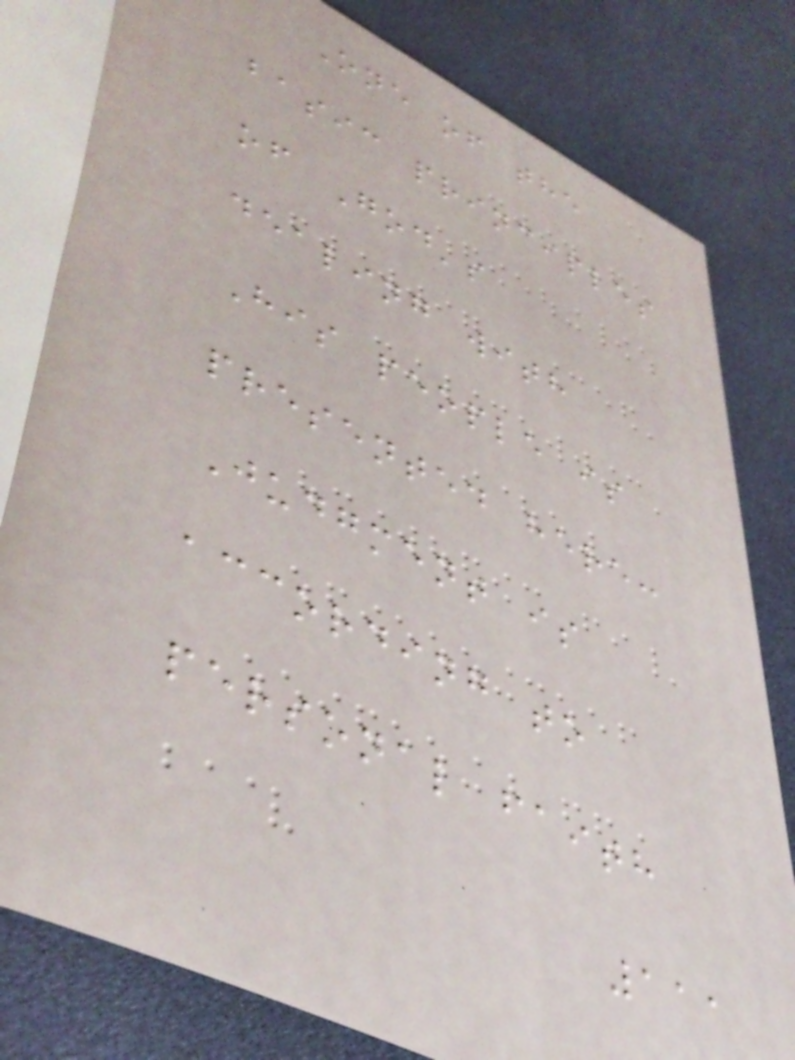One of the
basic principles
of God's
dealing with
His people is
presented here:
Judgment is
according to
personal faith
111
